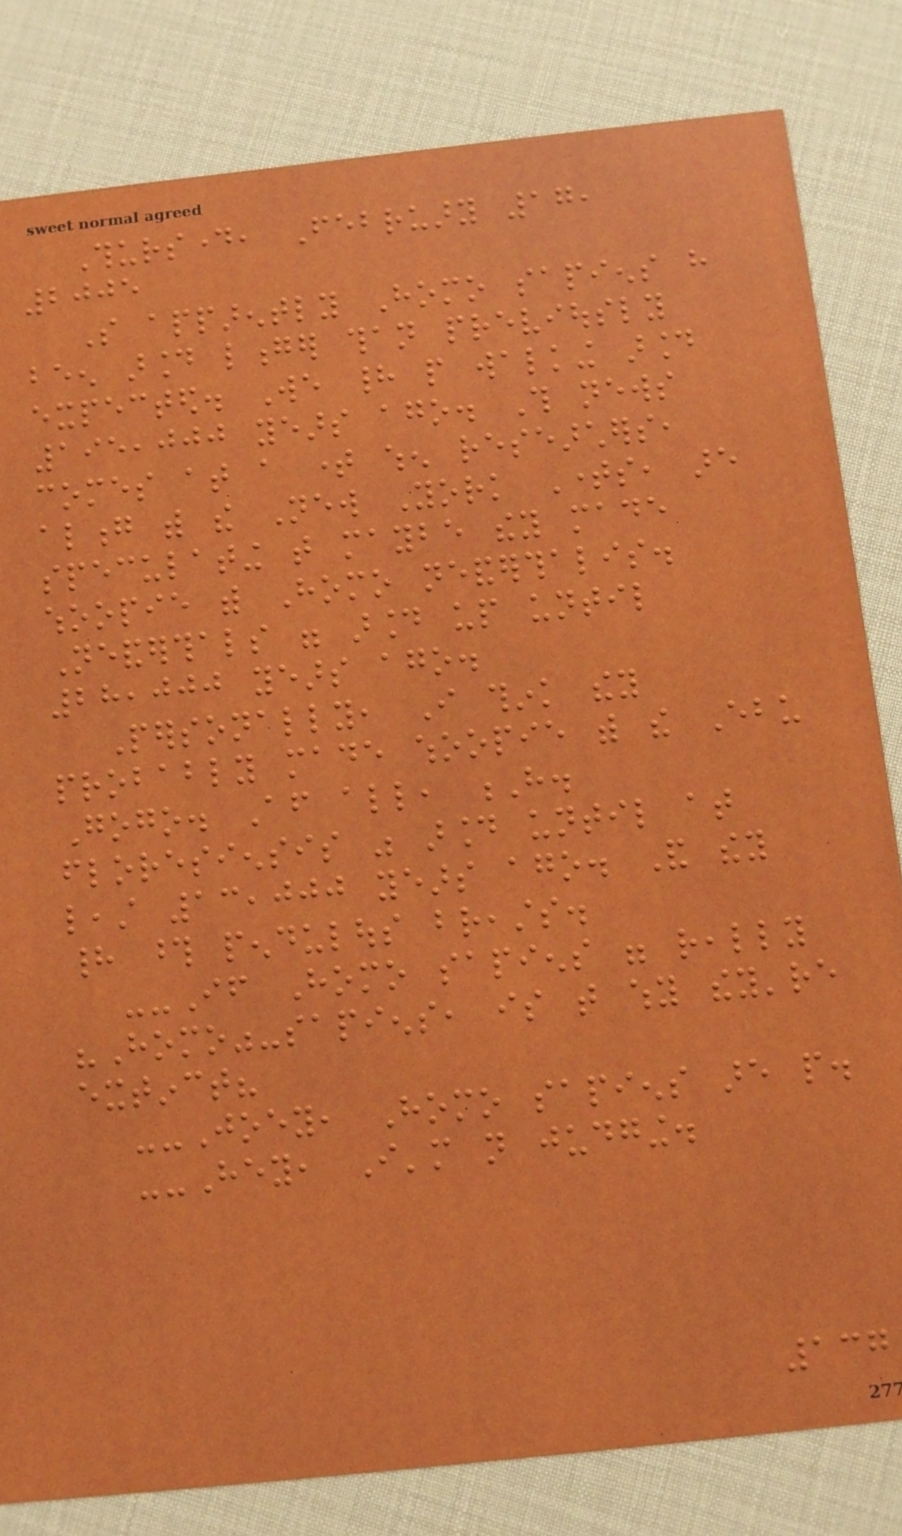Thursday, February 17,
2005
So apparently Homo sapiens have
been around longer than previously
expected. We had people walking around
195,000 years ago. This news
comes at a time when researchers,
along with the New York Times, are
speculating that maybe they made
whoopie with Homo neanderthalis.
Neanderthals were around up until
28,000 years ago.
Personally, I think they
probably made whoopie with the Ebu
Gogo. After all, H.
floresiensis was around until at
least 13,000 years ago. And they
had those pendulous breasts.
--If Homo sapiens were really
"Homo"-sapiens, is that why they're
extinct?
--Joey, Homo sapiens are people.
--Hey, I'm not judging.
137
